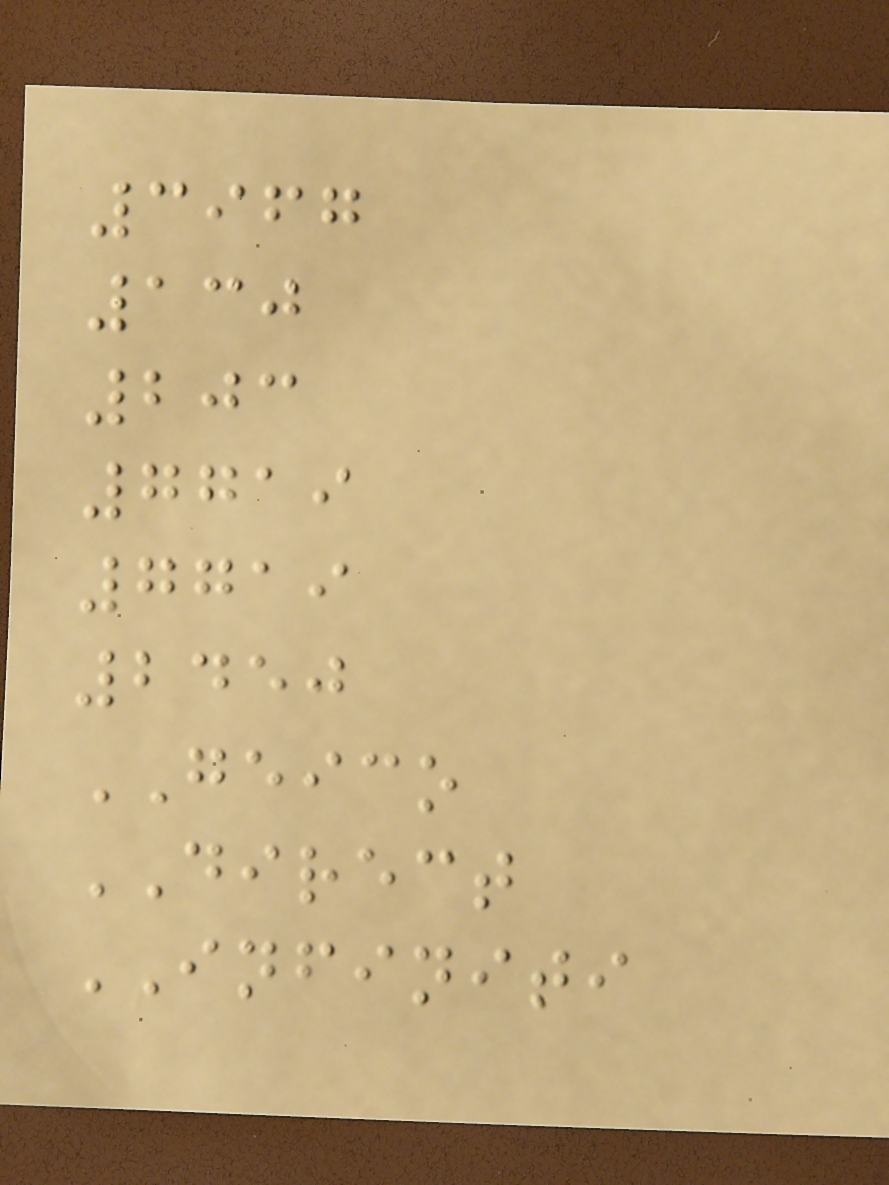3967
130
203
7719
7719
2450
GEICO
DIRECT
INFINITI
